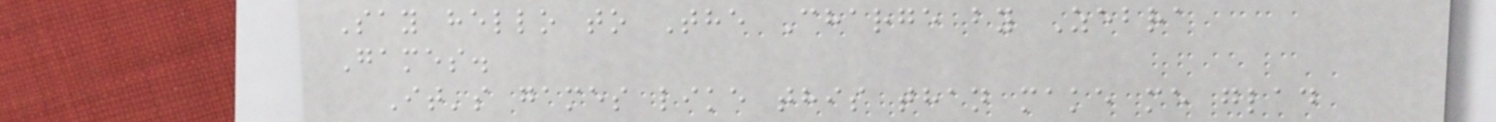Say hello to The Charge by Zebra
Games.
It's games like this than make me glad
